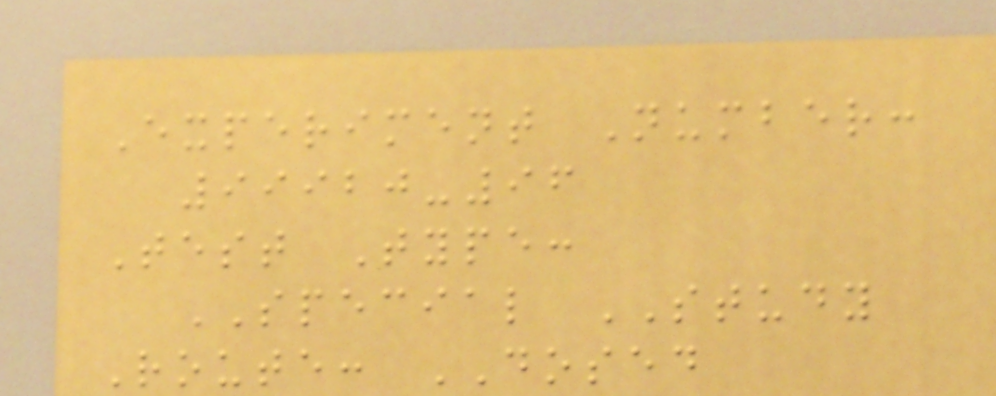Experiment Number:
99920-96
Test Type:
SPECIAL STUDY
Route: DOSED
